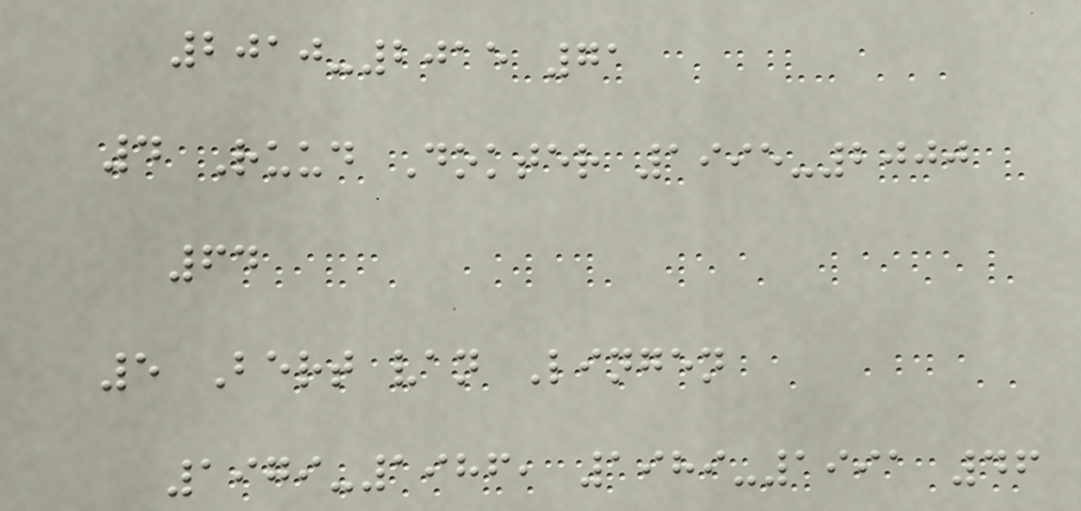2010-2015 71
4 Ruud Dokter 1995-2000
64
5 Bert van Lingen
1979-1986, 1989-1991 46
